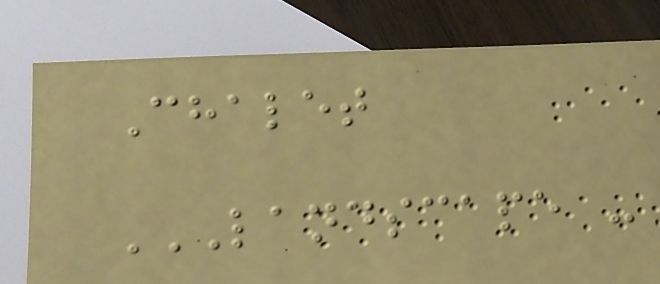Chalet
LANDSCAPE -
